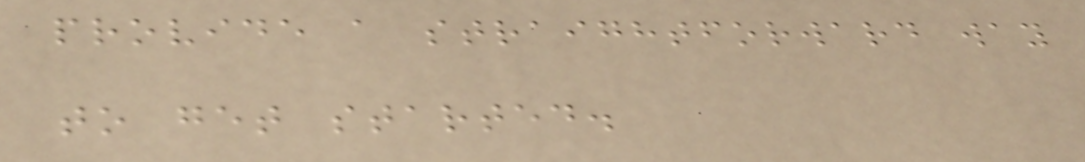provide a straightforward way
to get started.
